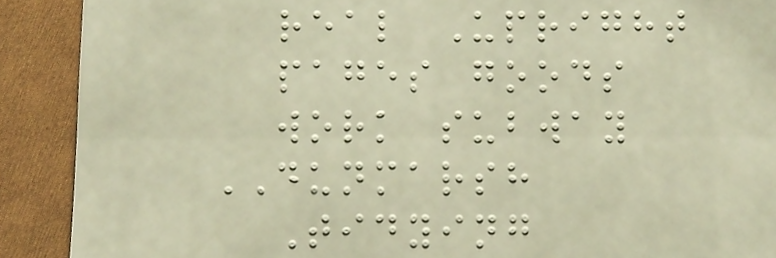real Upright
pages goods
work subway
DUNMARSH
Tidying
